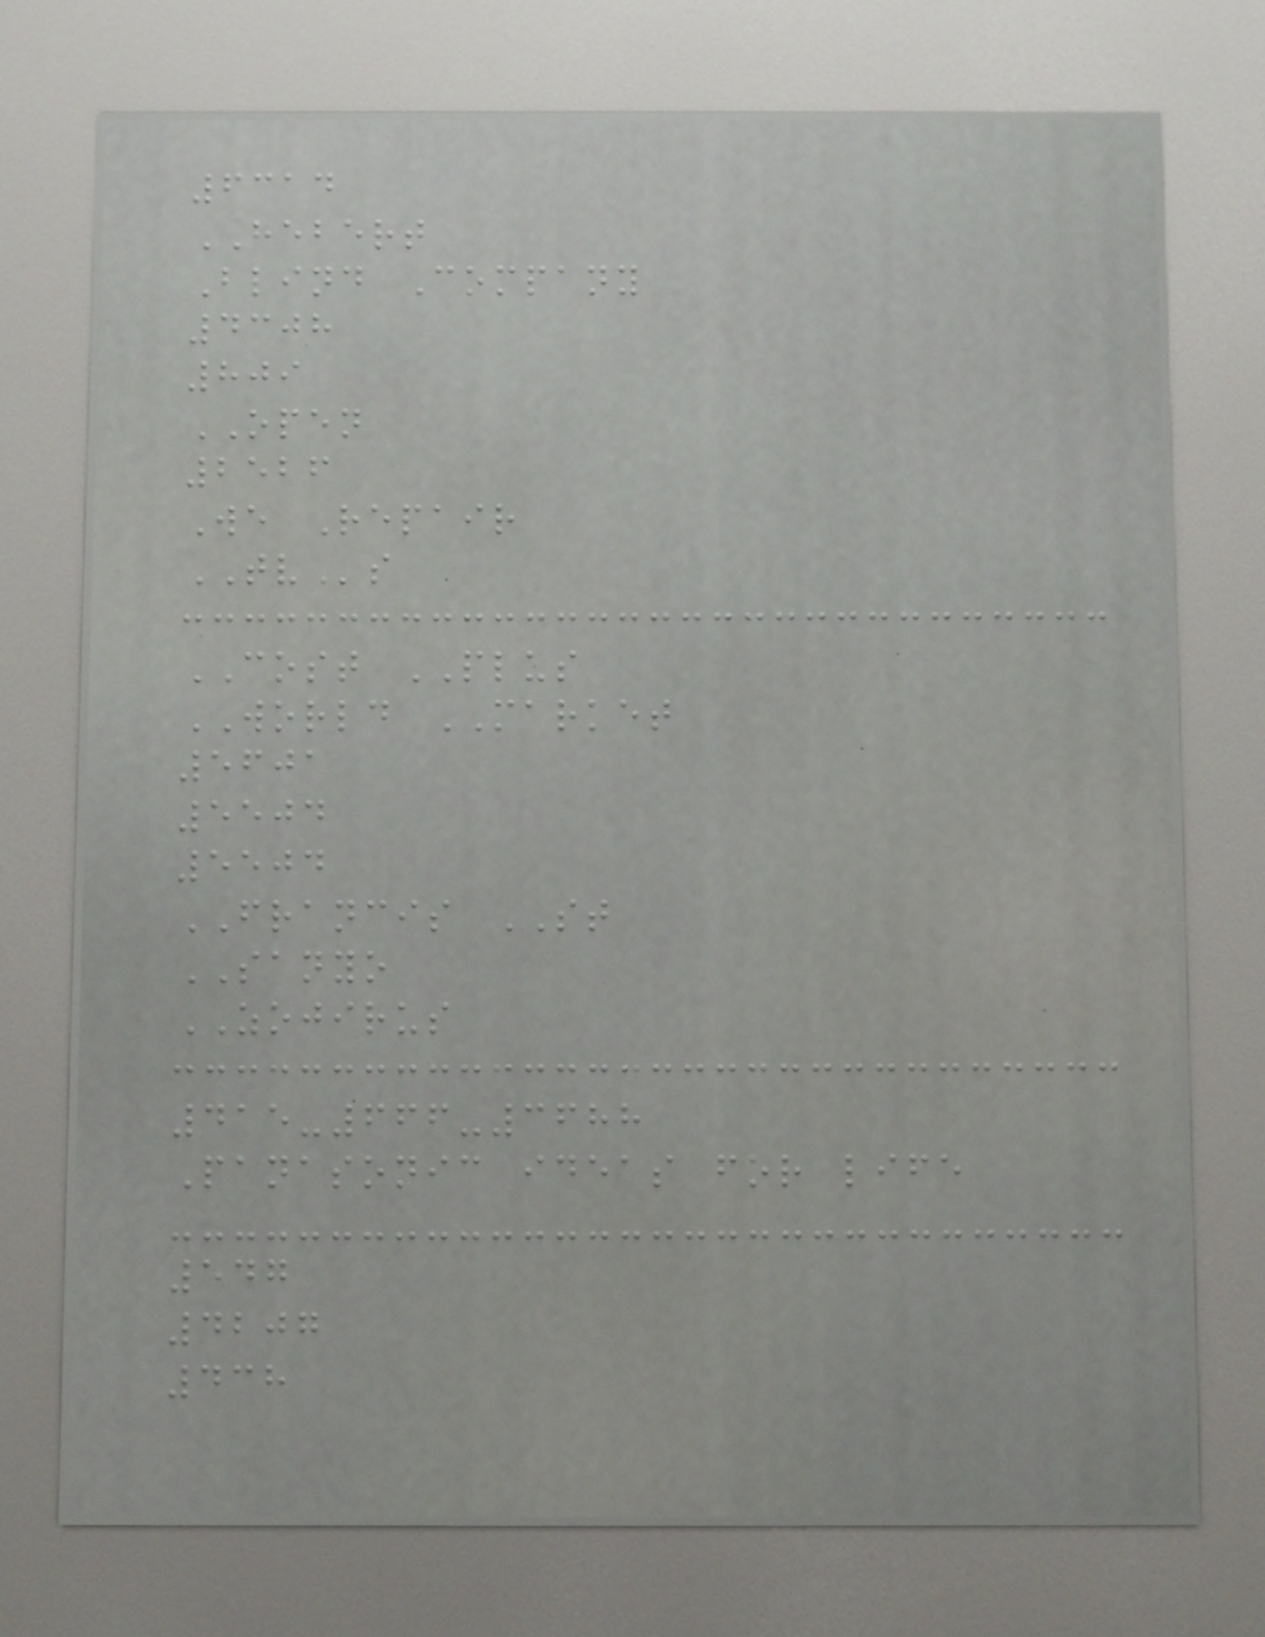6314
HEBERT
Blind Company
4308
809
OPEN
2526
We Repair
TVs
COST PLUS
WORLD MARKET
5601
5504
5504
FRANCIS ST
SANYO
ZOJIRUS
415-666-3688
Panasonic ideas for life
547
4207
438
